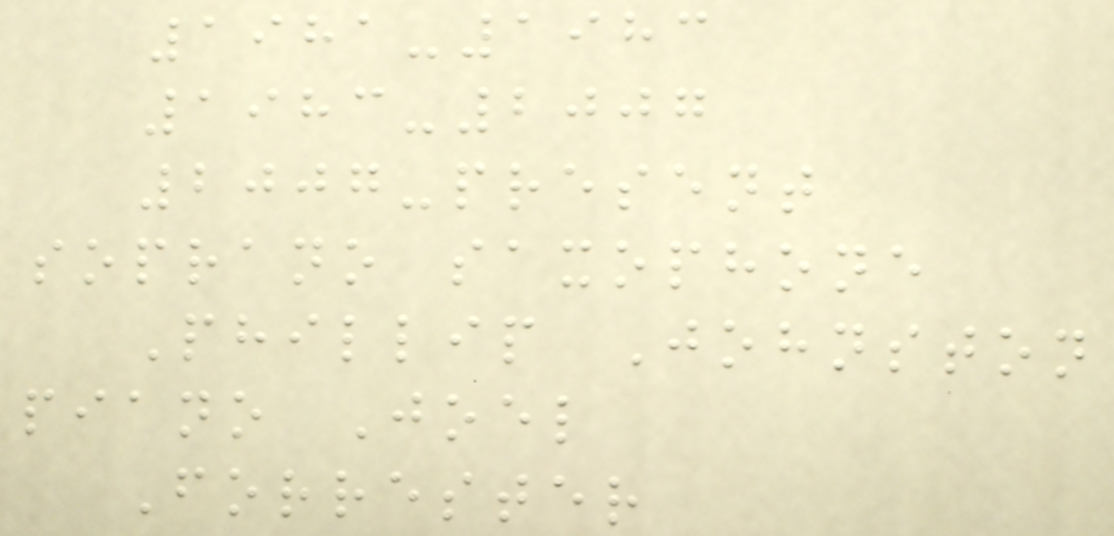1981-1983
1983-2007
2007-present
soprano saxophone
Phillip Johnston
piano Joel
Forrester
